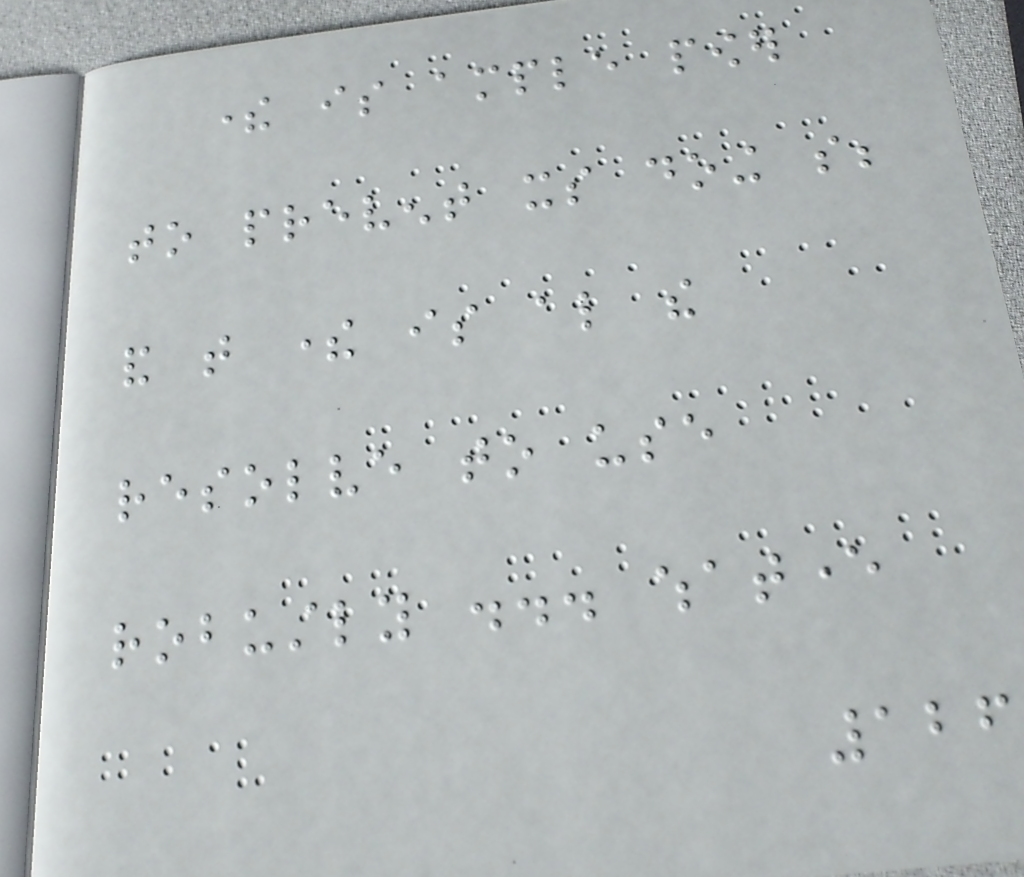there is ample power
to prevent its doing so;
and that there is also the
resolve to use
robustly ... whatever
126
